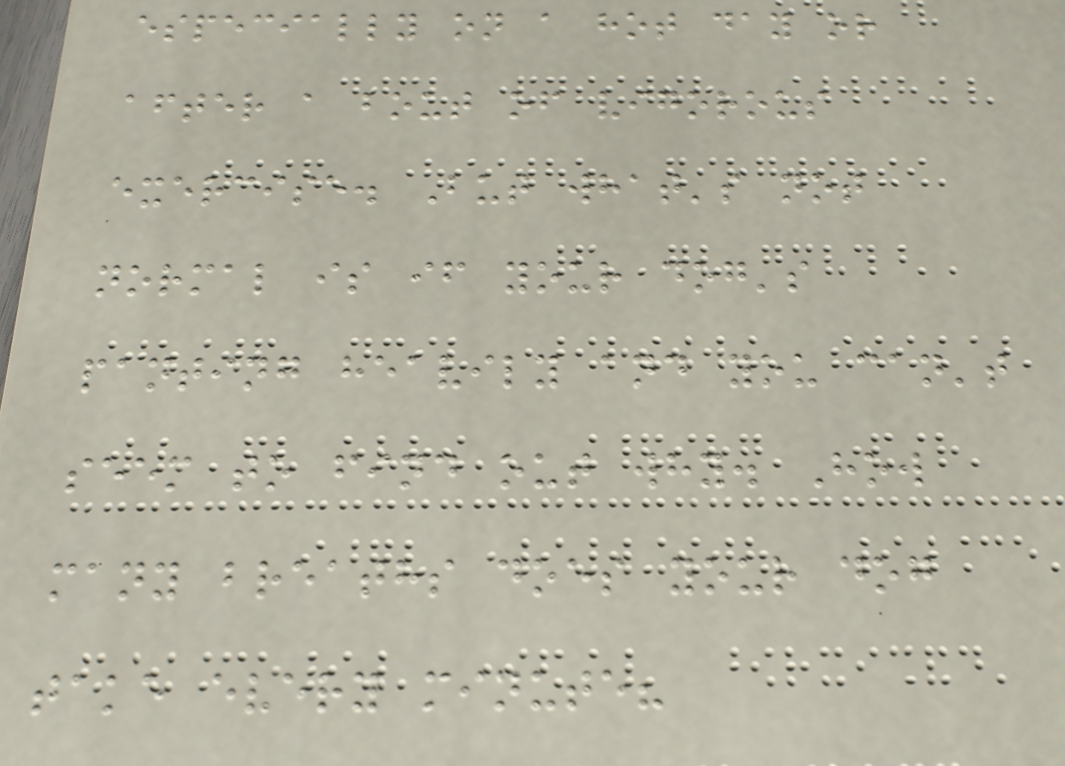especially on a hot day or
after a bout of vigorous
exercise. But what's not
normal is if your dog's
panting heavily and you can't
seem to find out why. How
many breaths does your dog
take every minute?
